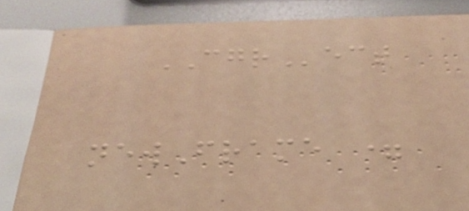CGRect
newFrame =
